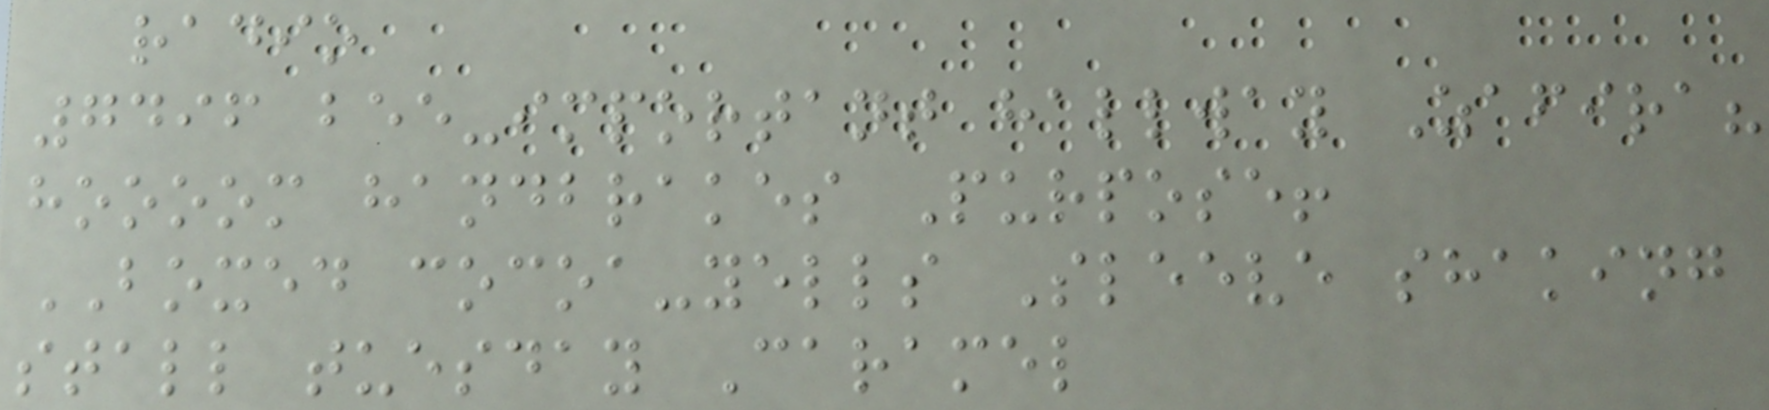radio
7496 bee-important hallway Zafira?
hoooom handbrakes Purpose!
BOXED cocoa-yells Sleeve shaking
stall tuesday Caramel
